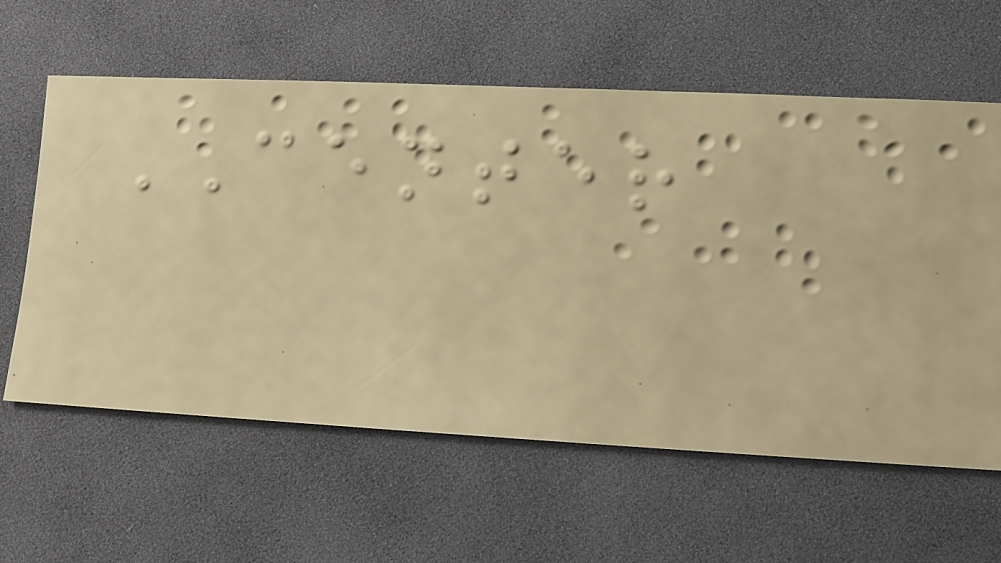CENTER
